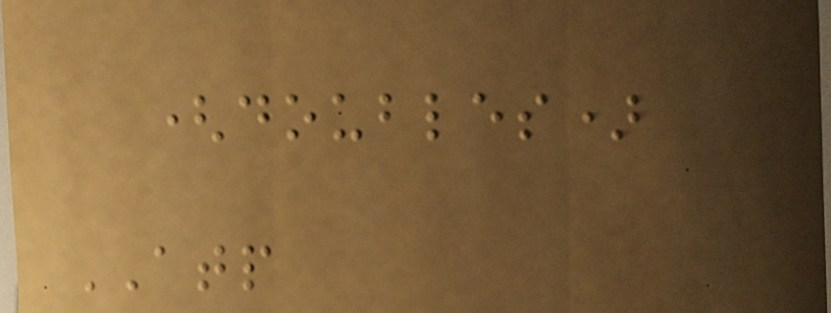(doubles)
ATP
